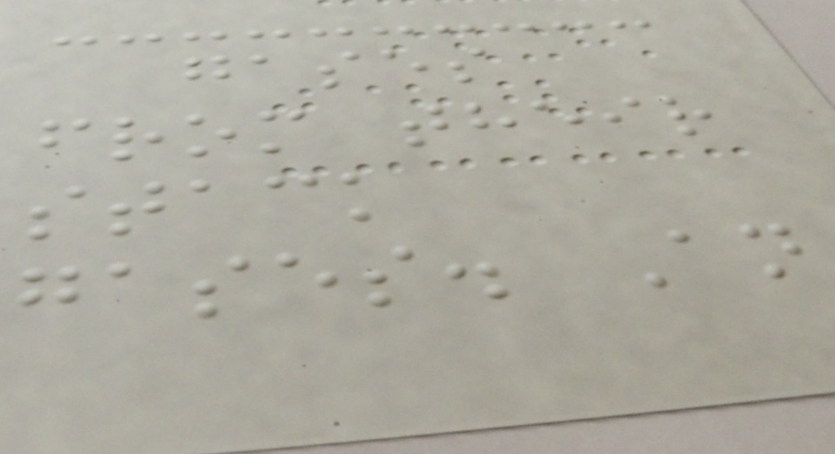gases
from their
stack
gases. An
